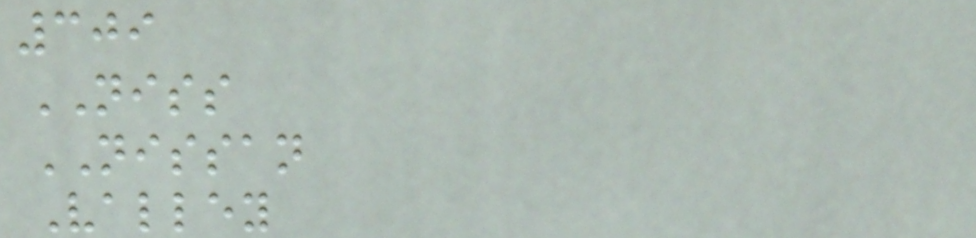309
NISS
NISSAN
Valley
